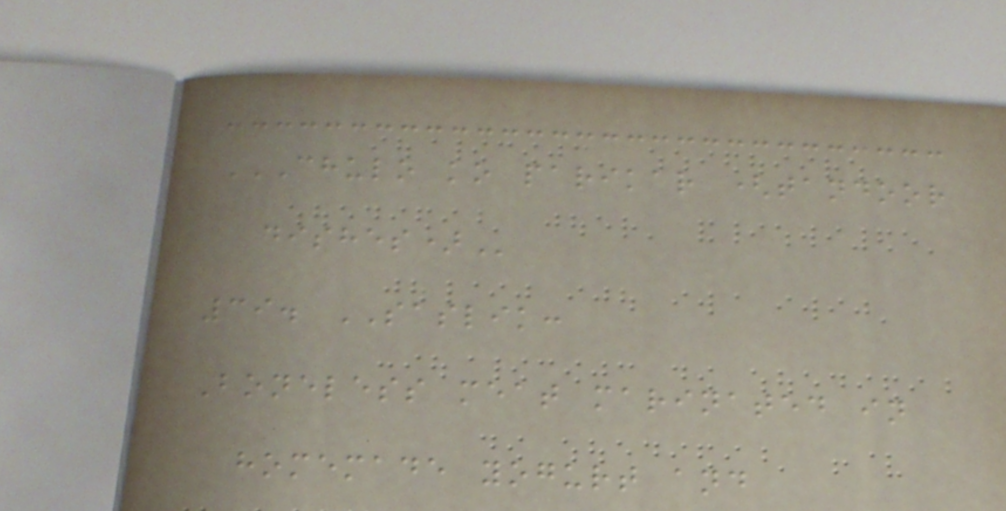CHULO KO PARIKAR (TANDOOR
DISHES)
39. SASLIK:
Boneless meat marinated in
homemade yogurt and
